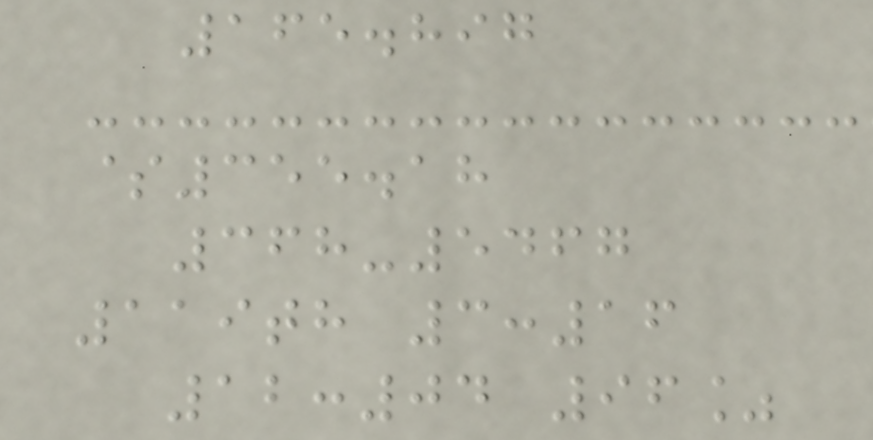165.897
$355.18
368-5467
119th 3:16
12:04 96%
